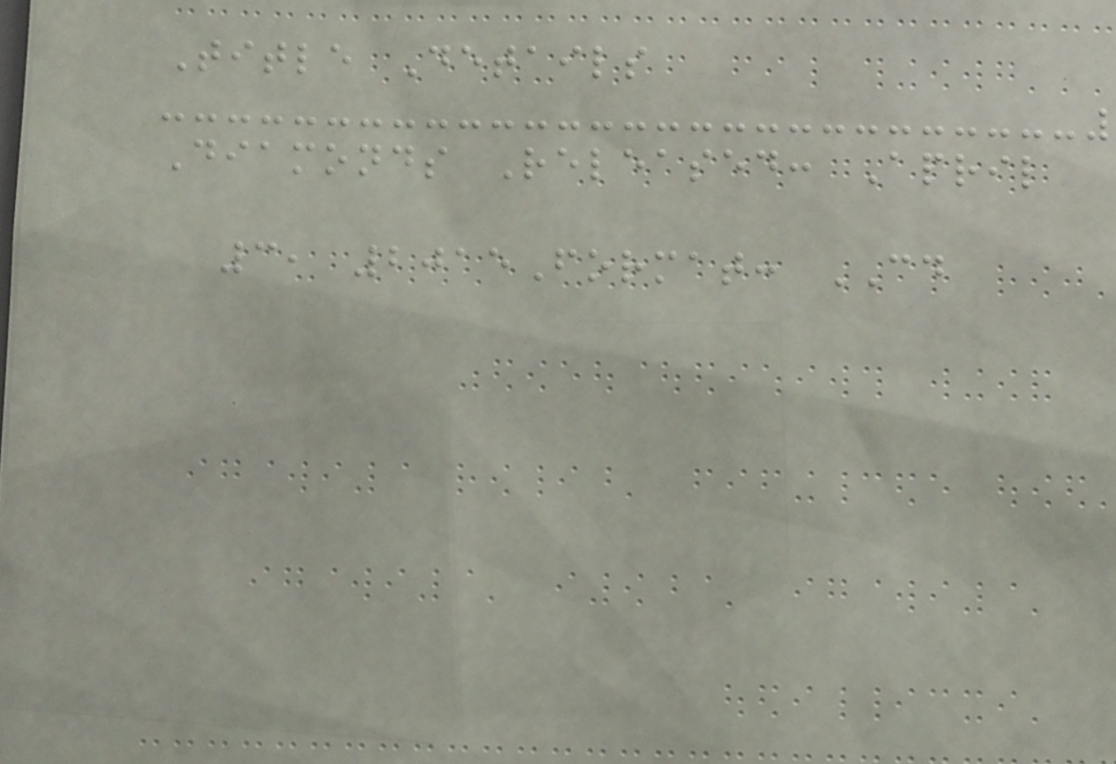Title Details
Diamonds Released: April
3, 2015Format: CD
